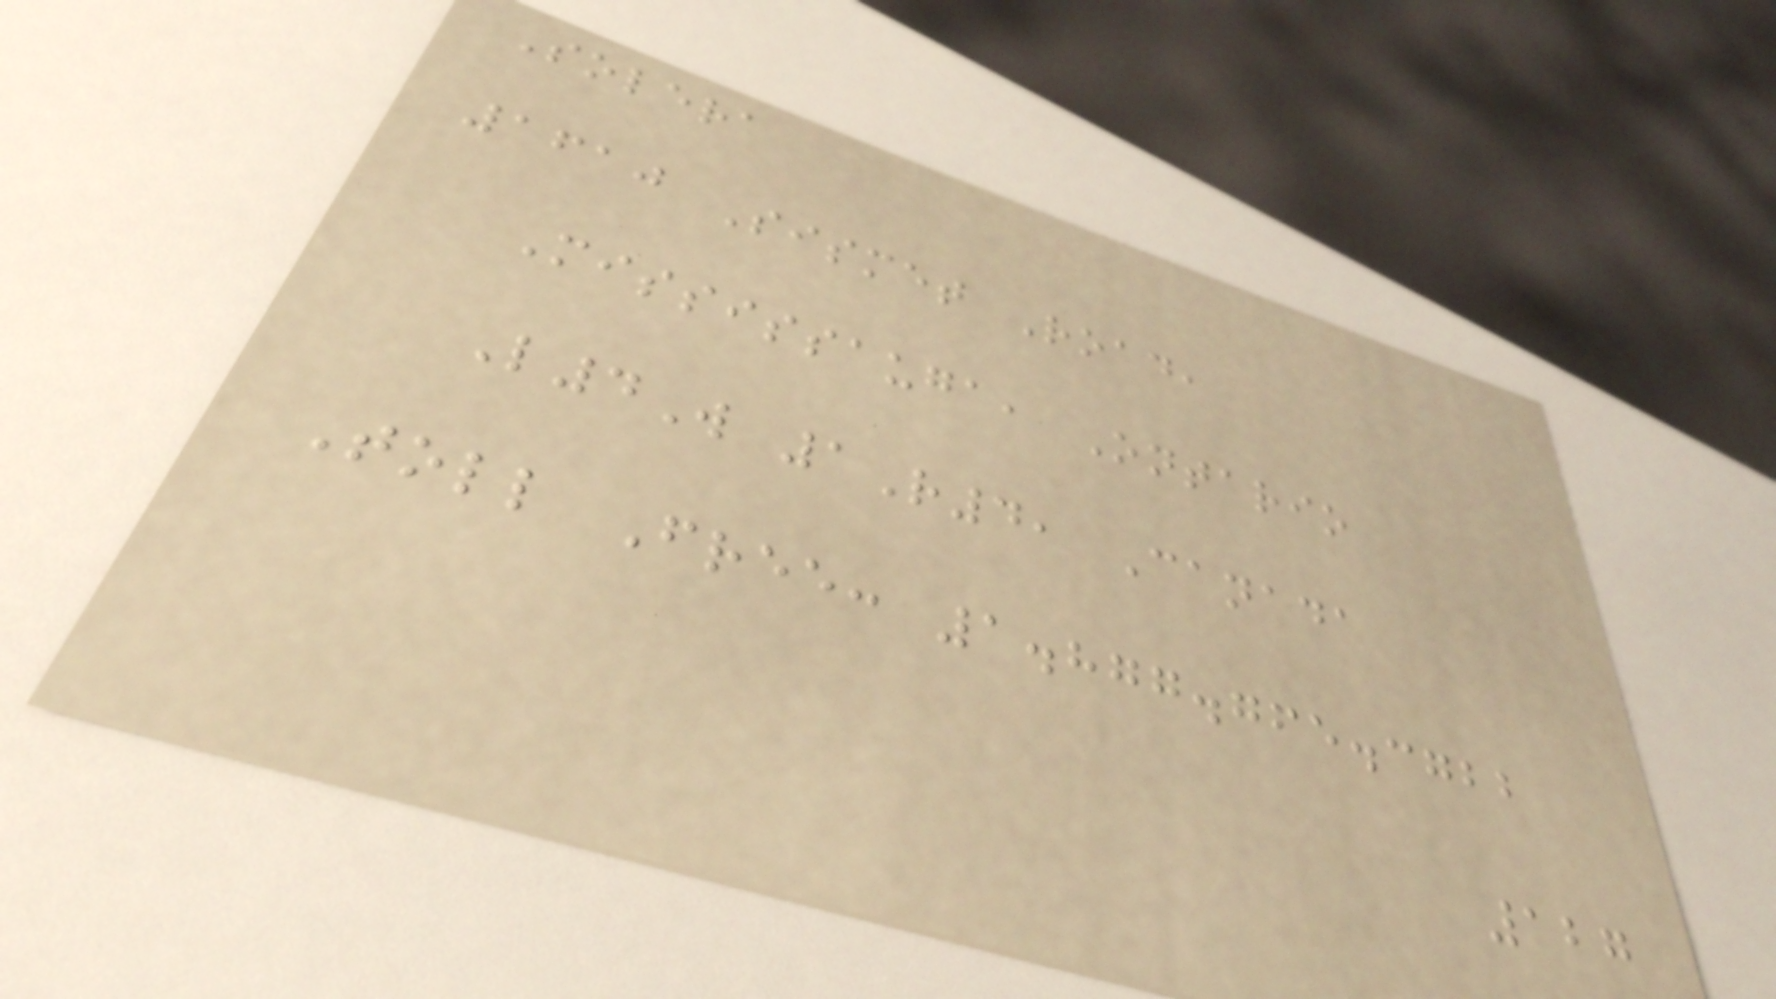Solera
1610 Sismet Road,
Mississauga, Ontario
L4W 1R4, Canada
Toll Free: 1.877.765.3722
127
